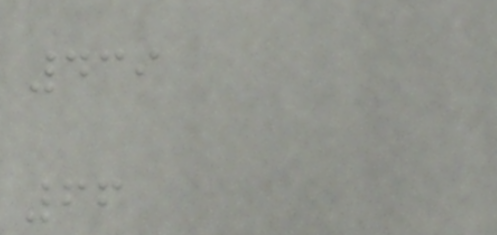439
66
